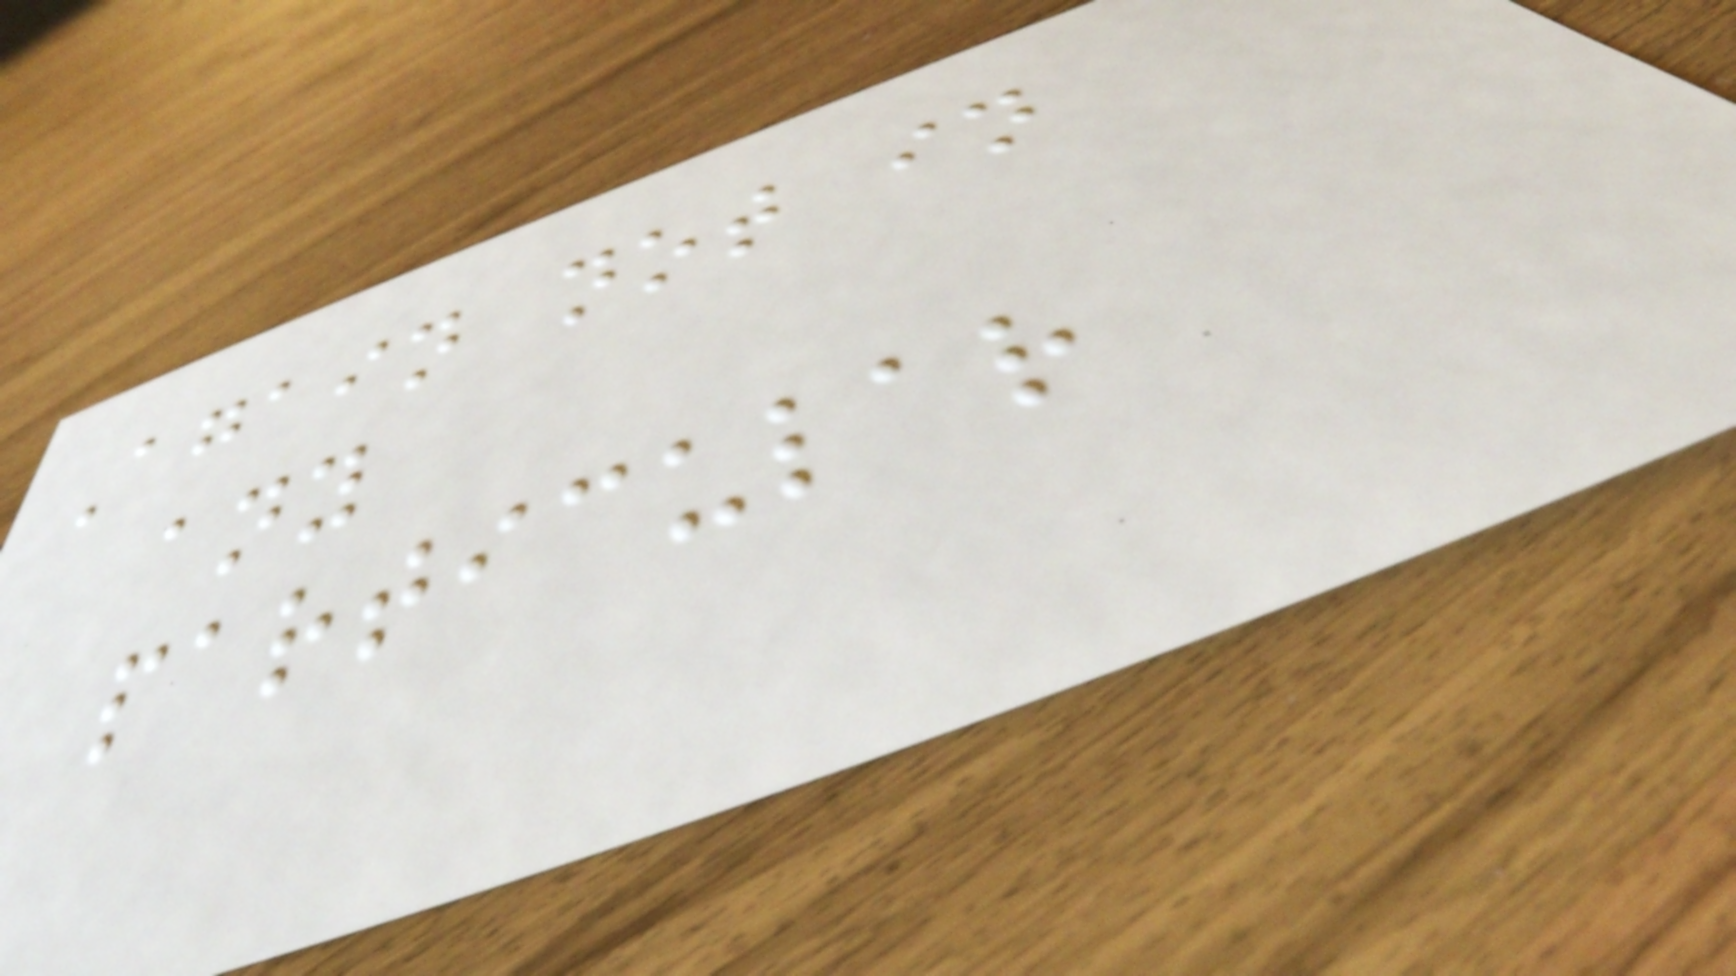Again not in
any
particular
